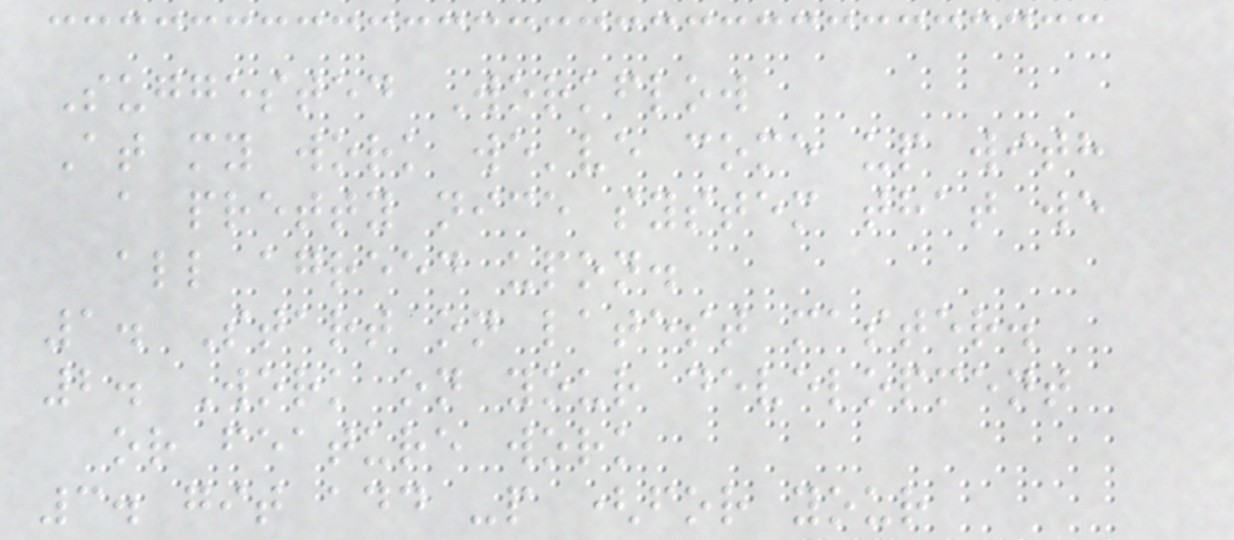Suggested Workflow
At my work we've come up with
a pretty nice system that we
all agreed upon.
1. Start on latest master.
2. Work on your development
or feature work
3. git add -p (for your
